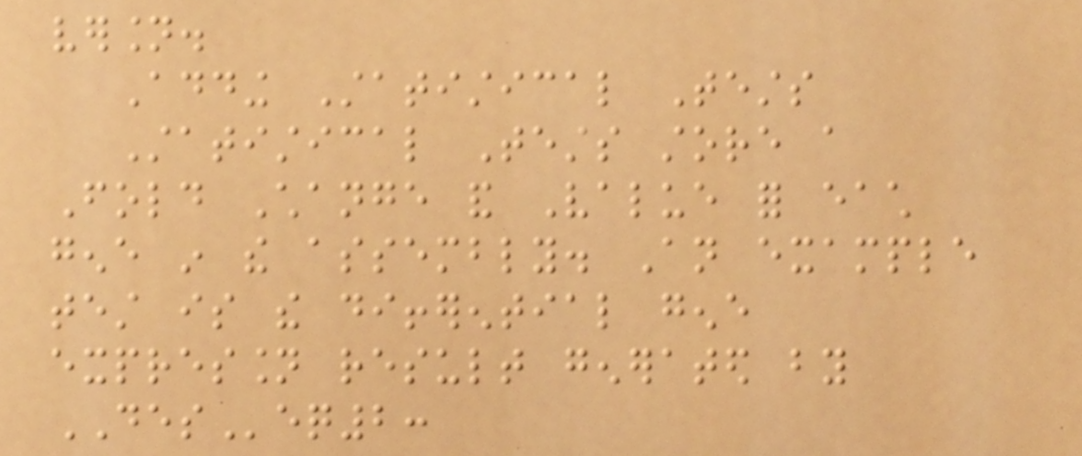version.
Adding Statistical Tests
Statistical Tests store a
Fold Change and Value for each
gene in the assembly. An example
test is the differential gene
expression result generated by
DESeq2:
